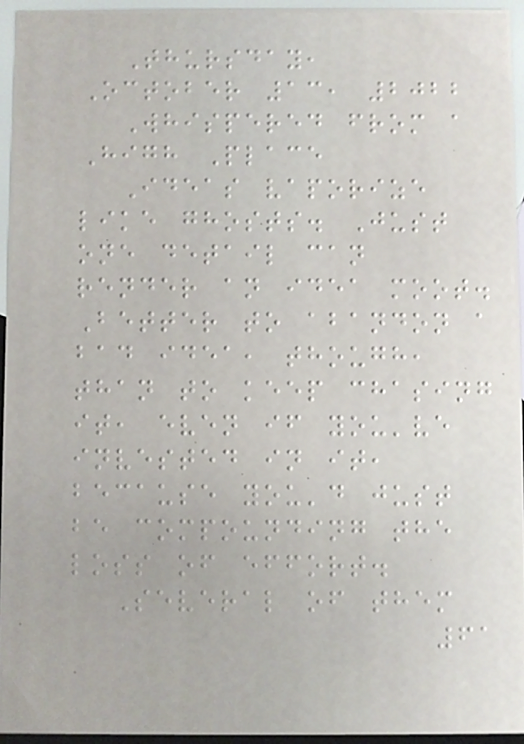Thursday,
October 13, 2022
Whispered from a
High Place
Ideas vaporize
like ghosts. Just
one detail can
render an idea moot.
Better to abandon a
bad idea, though,
than to keep chasing
it, even if you've
invested in it,
because you'd just
be compounding the
loss of effort.
Several of them
61
